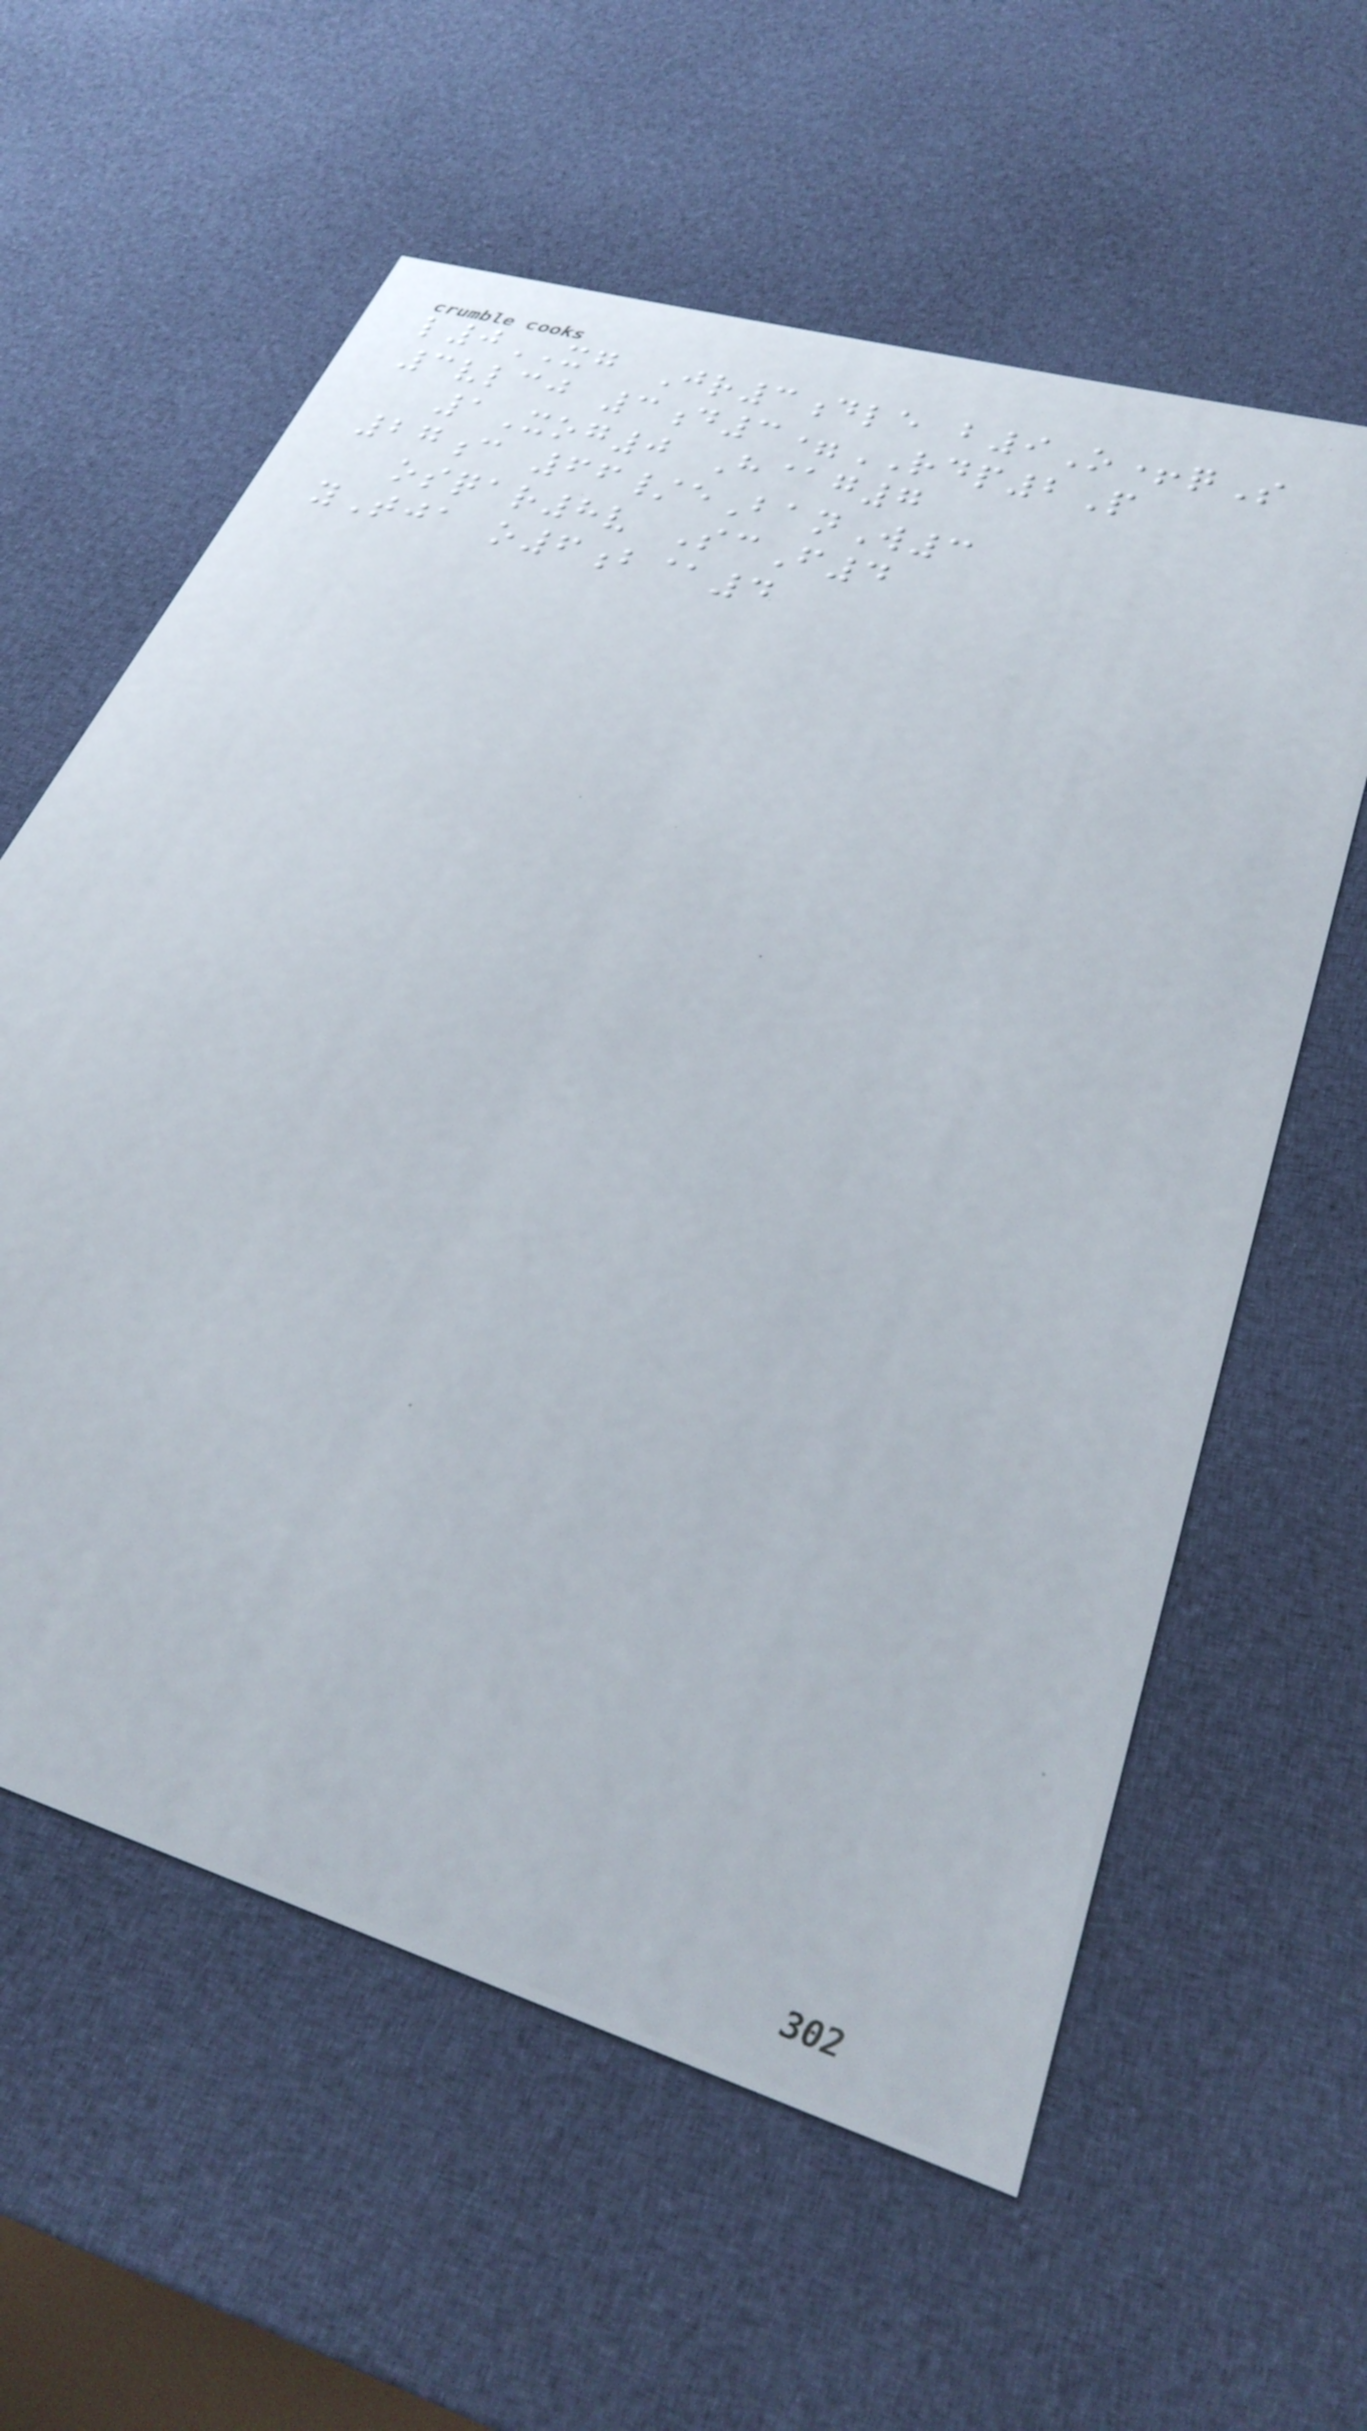l0XG Jr3dle b9O+qS
3vlcj 3d3=RDP2P
1Xog0 H@g7
27c 66/eBanW3
osqar8v ScF4
yTja o6b@4
